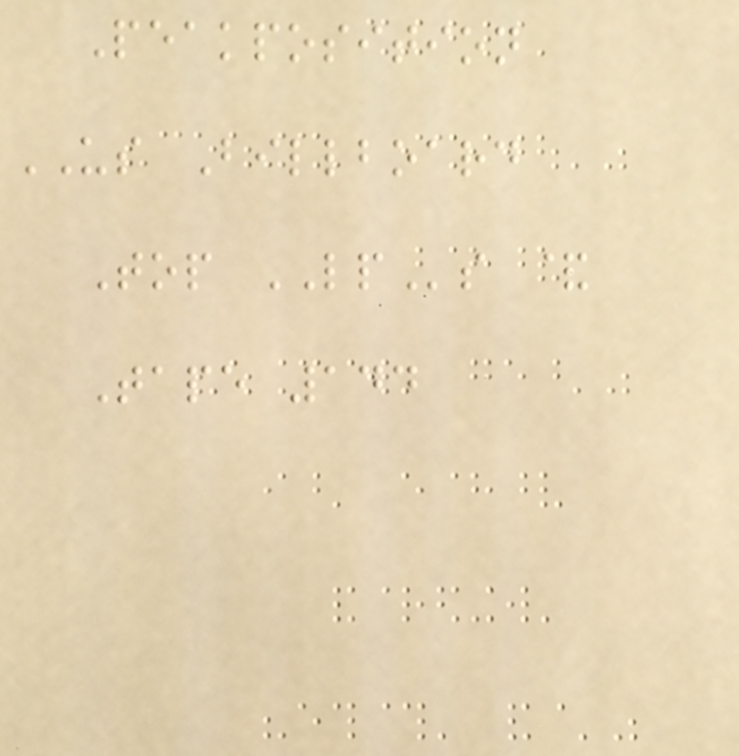Peakposition
US Billboard
Top LPs &
Tape 144
